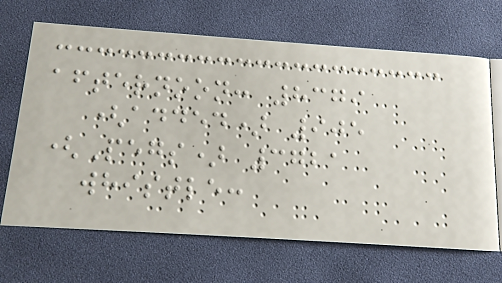afternoon: 8379
(added) 905
(Pegs) 3721
whistle:
